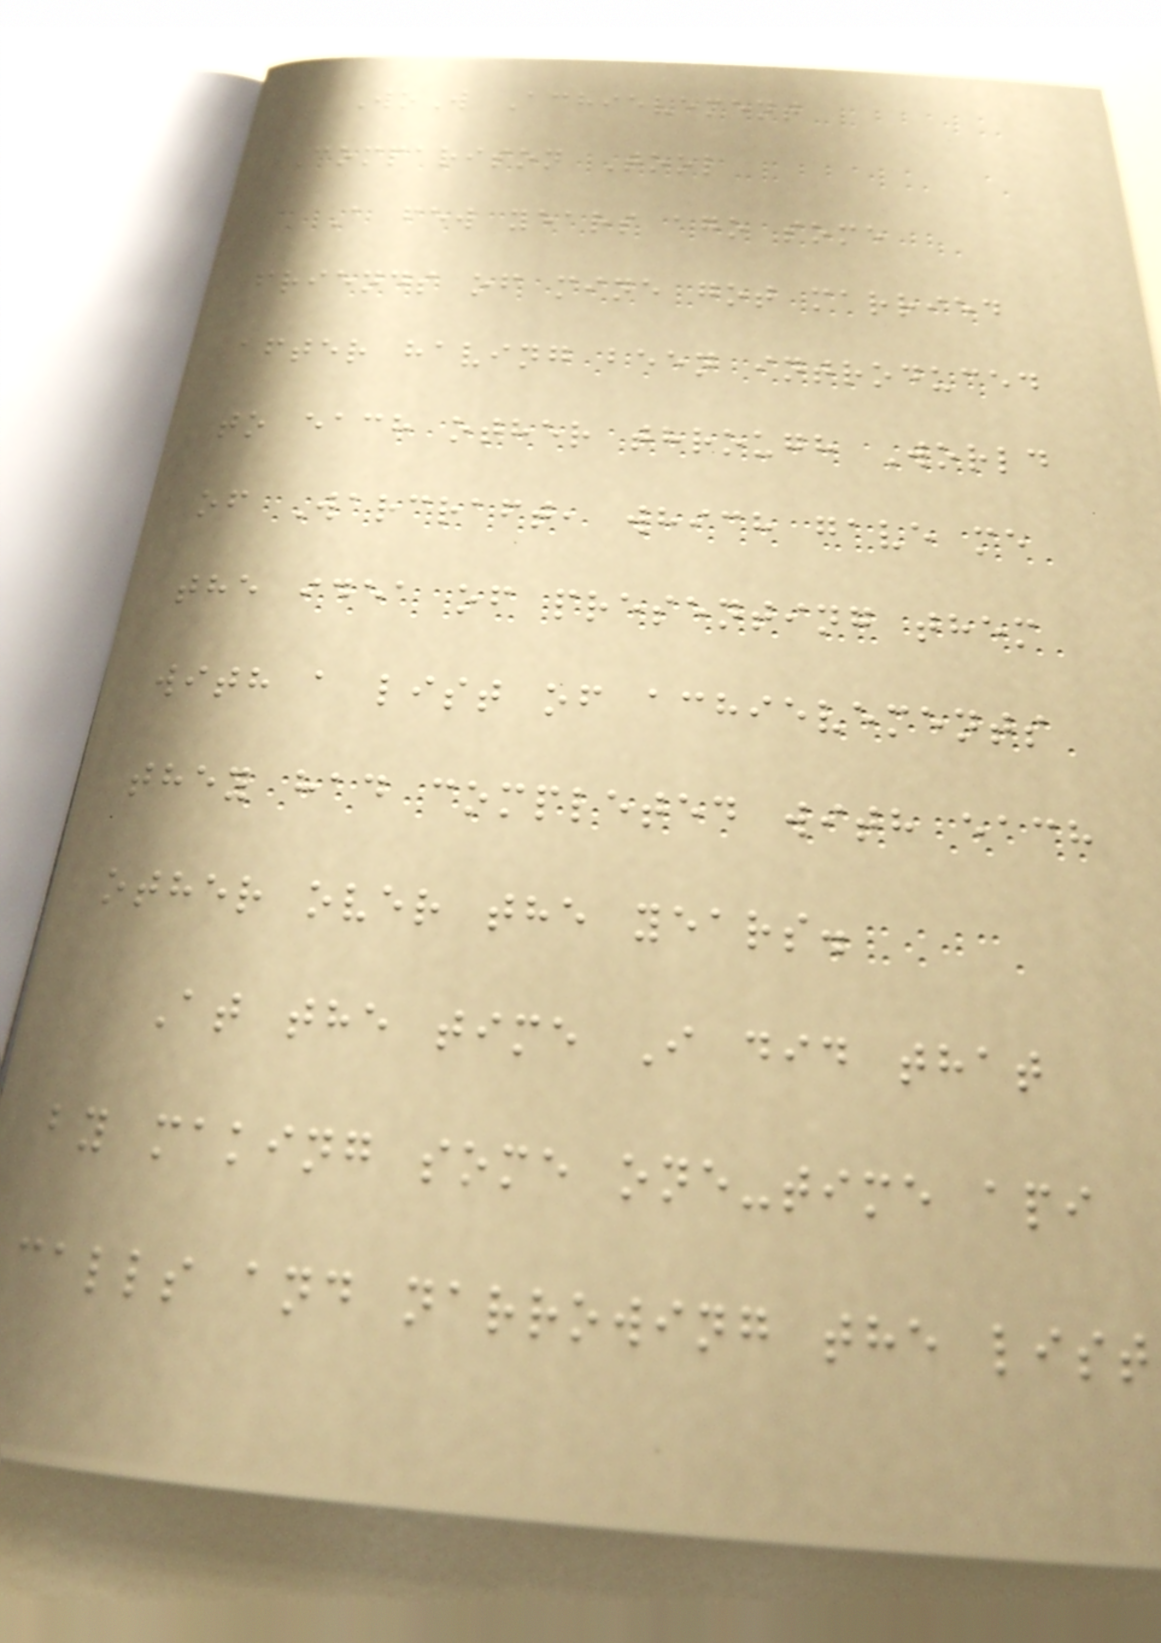WoW Achievement
Comparison Tool
A few years ago some
friends of mine got married
after having been introduced
to each other through World
of Warcraft, which gave me
the idea of presenting them
with a list of achievements
they had completed with each
other over the years.
At the time I did that
by making some one-time api
calls and narrowing the list
